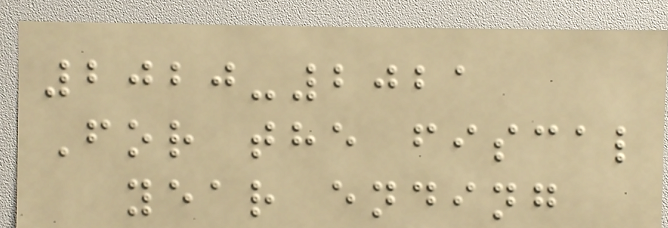2020-2021
For the fiscal
year ending
